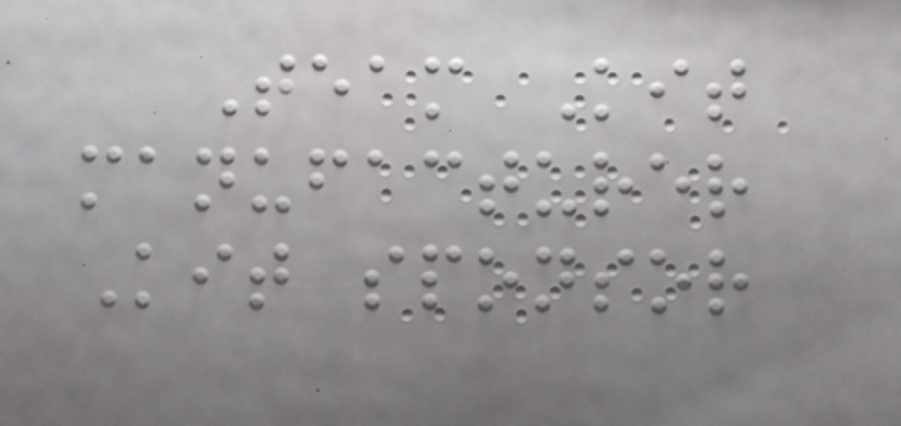Team Kit
manufacturer
Kit sponsor
